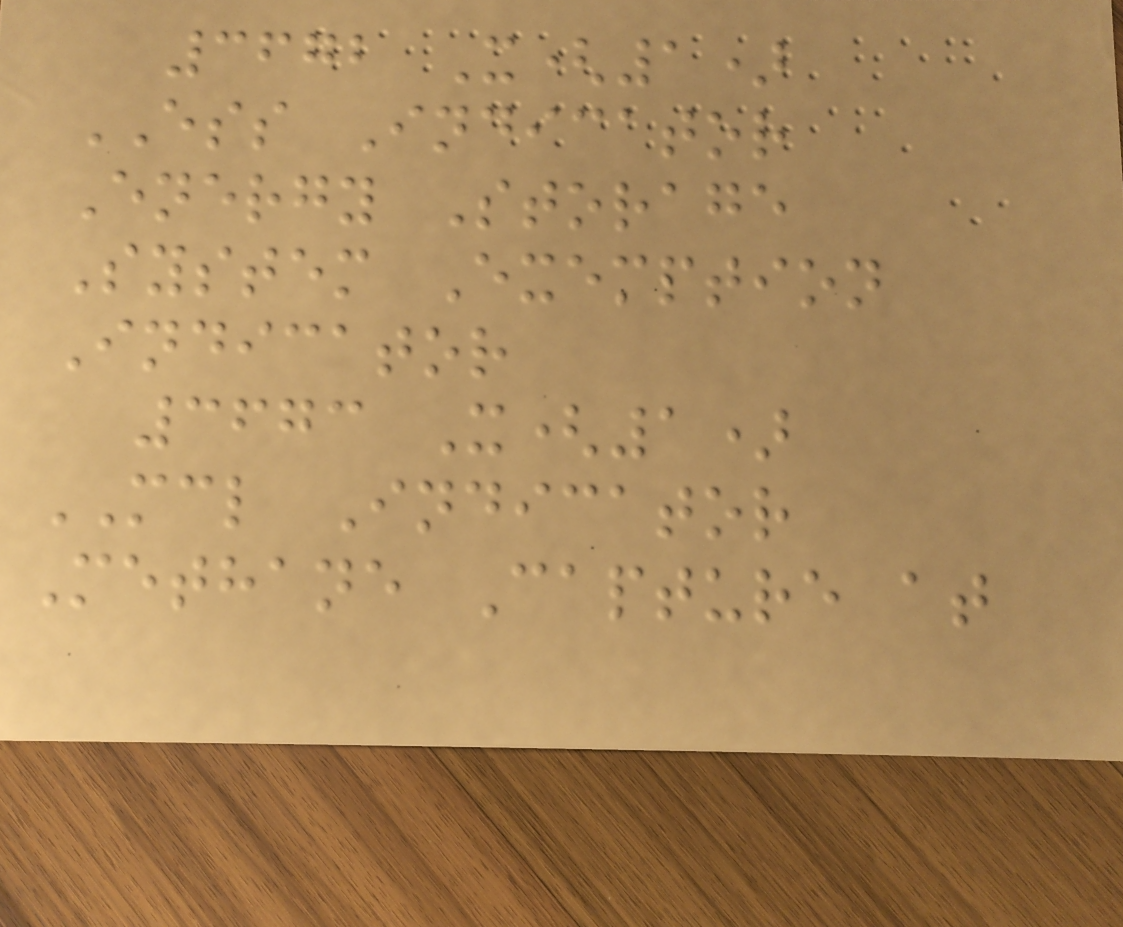3672 X(1)
ESS Indicator
Energy Storage
System Exemption
Indicator
3673 X(1)
MCL Indicator
Methane Capture at
